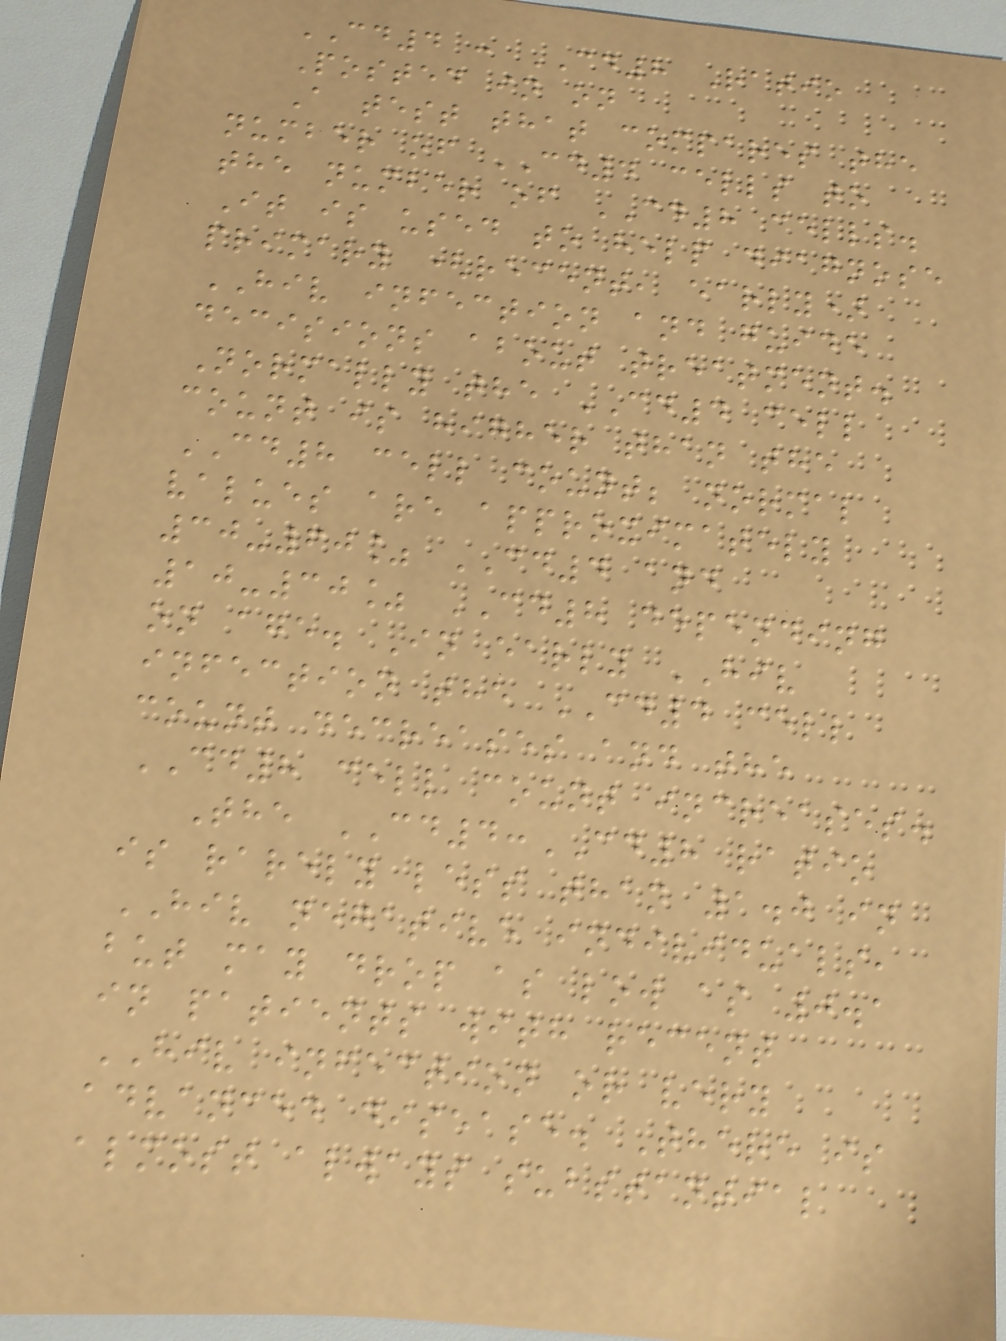CD4 : CD8 Ratio
Posted in on
A test that compares the
number of CD4 cells to
the number of CD8 cells.
It is used to help diagnose
primary (recent, early)
HIV infection and guide
decisions about treatment.
Normally the CD4 cell
count is higher than the
CD8 cell count; normal
values are approximately
30-60% CD4 and
10-30% CD8 depending
on age. In early HIV
infection the CD4 cell
count decreases and the
CD8 cell count increases.
The CD4:CD8 ratio
is rarely less than 1.0 in
HIV negative individuals,
but may drop as low as 0.1
in patients with recent
HIV infection or very
advanced disease. There is
almost always substantial
